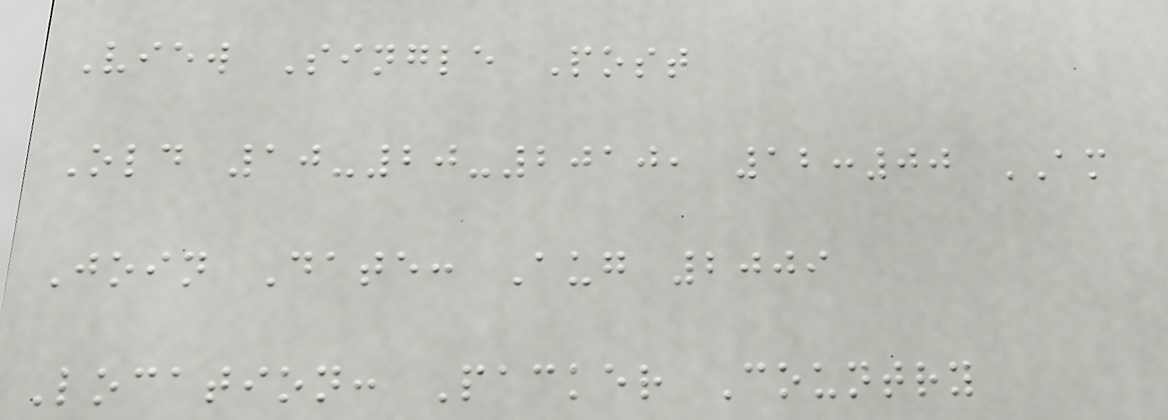View Single Post
Old 10-20-2010, 12:00 AM
Join Date: Aug 2009
Location: Packer Country
